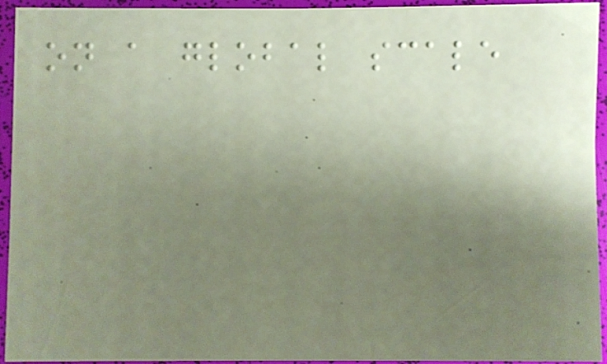on a global scale
